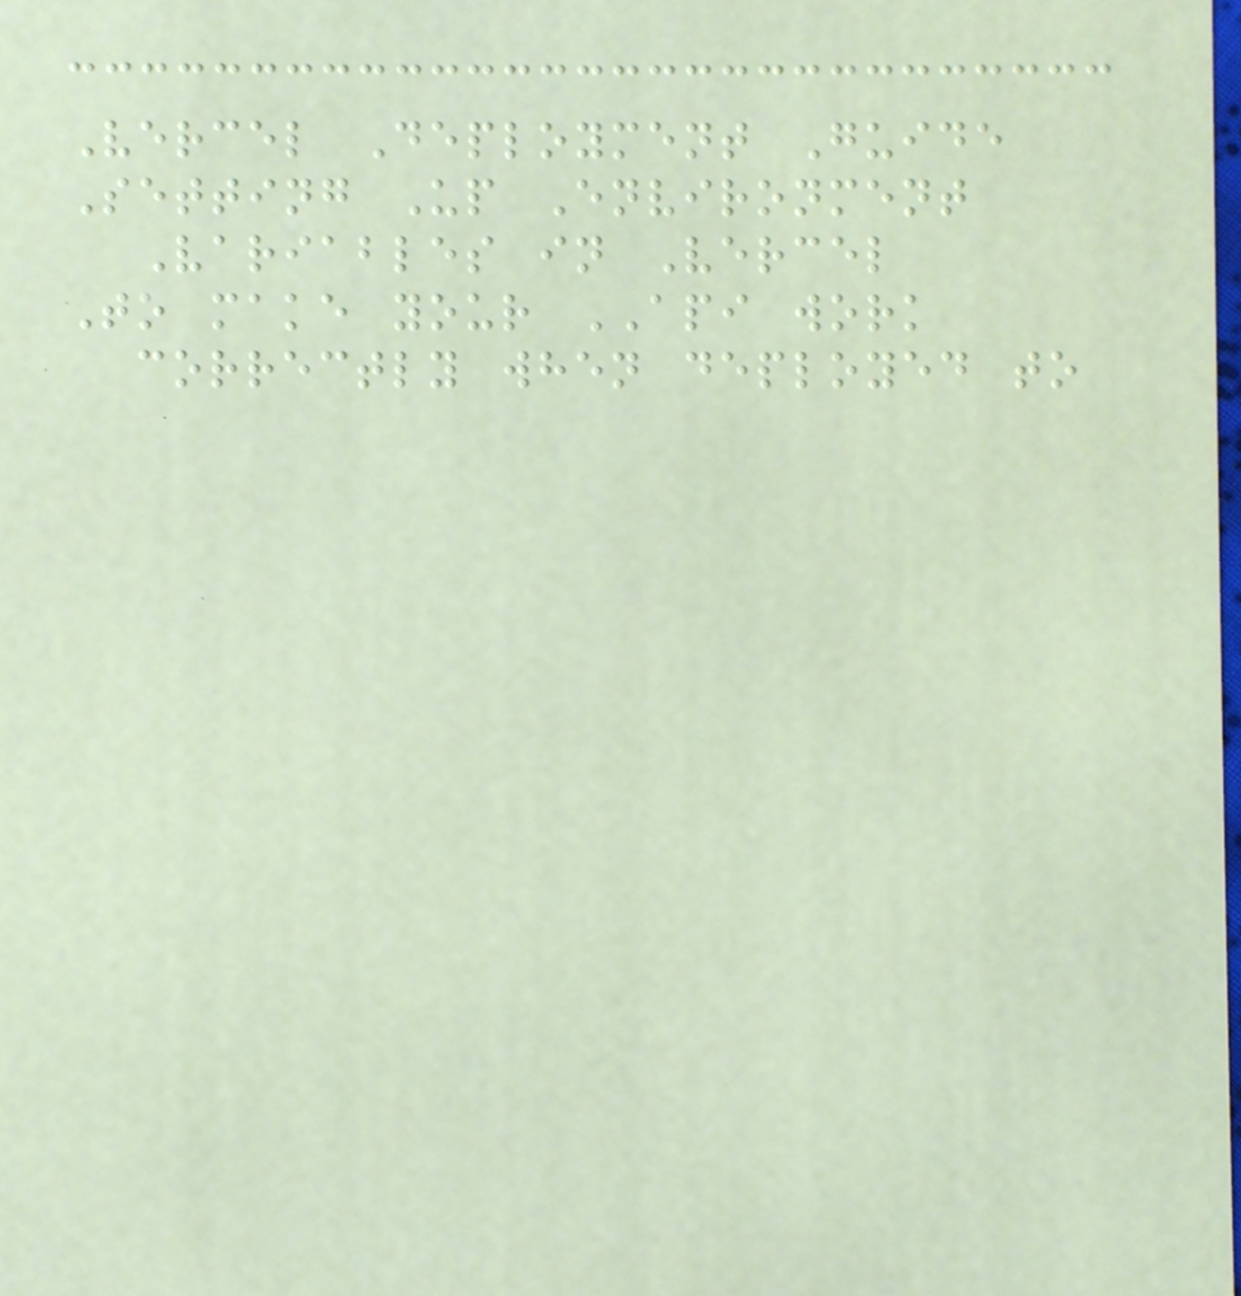Vercel Deployment Guide
Setting Up Environment
Variables in Vercel
To make your API work
correctly when deployed to
